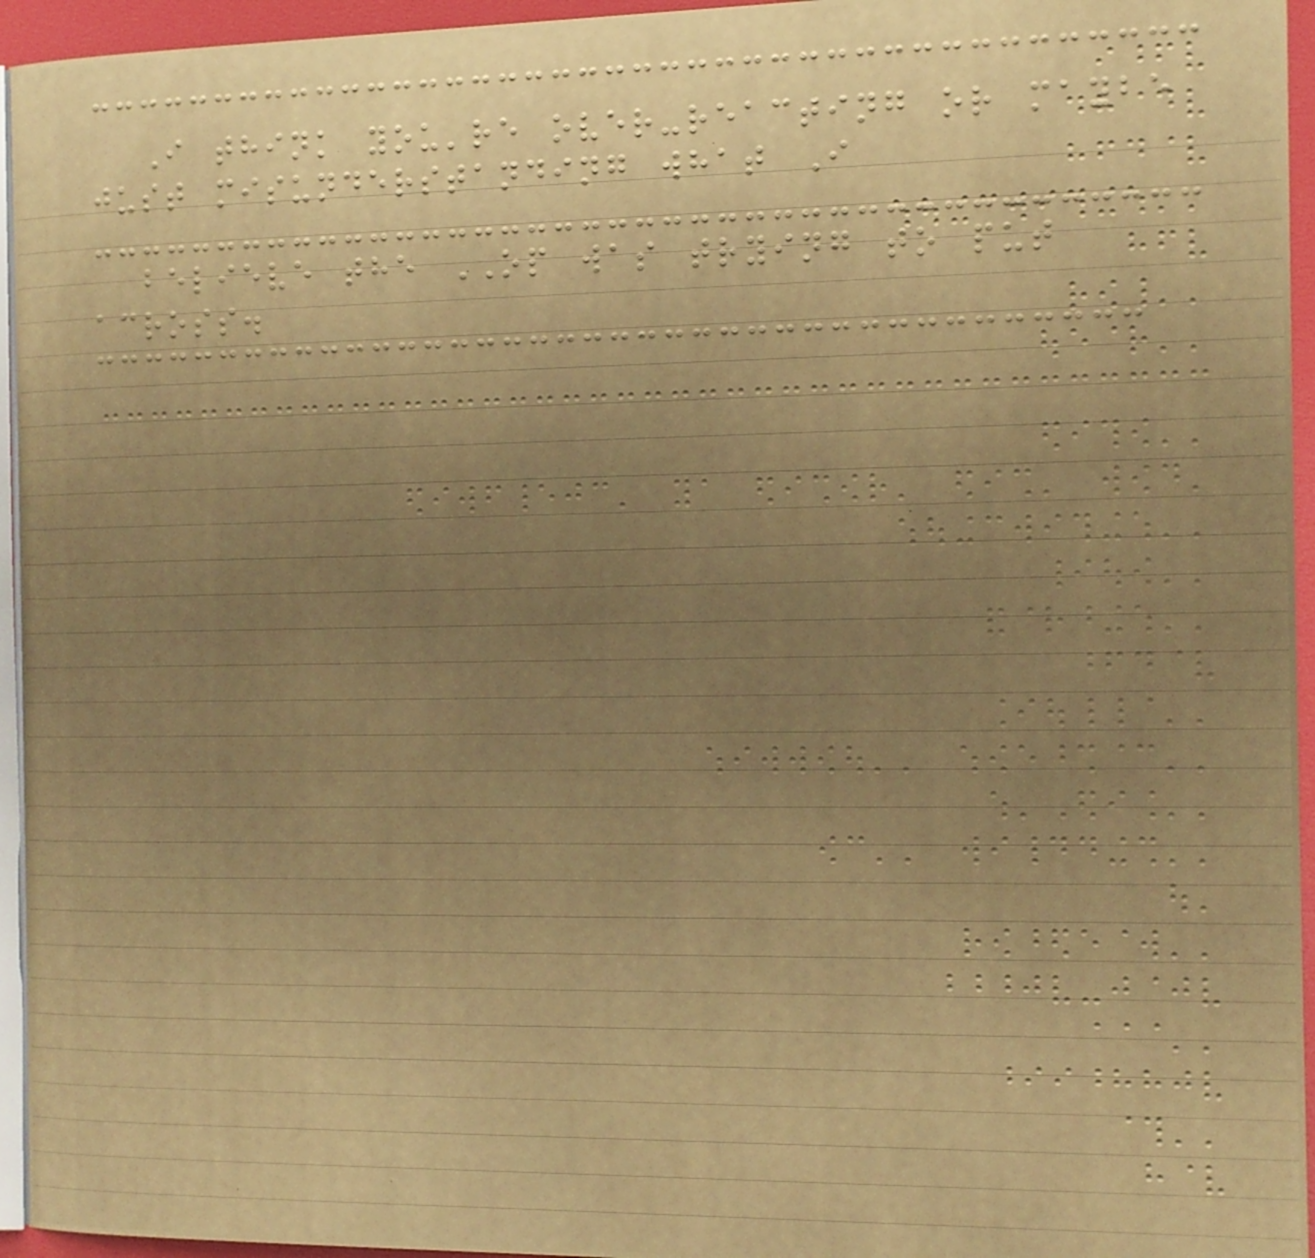I think you're over-reacting or maybe
just misunderstanding what I
believe the OP was trying to put
across.
